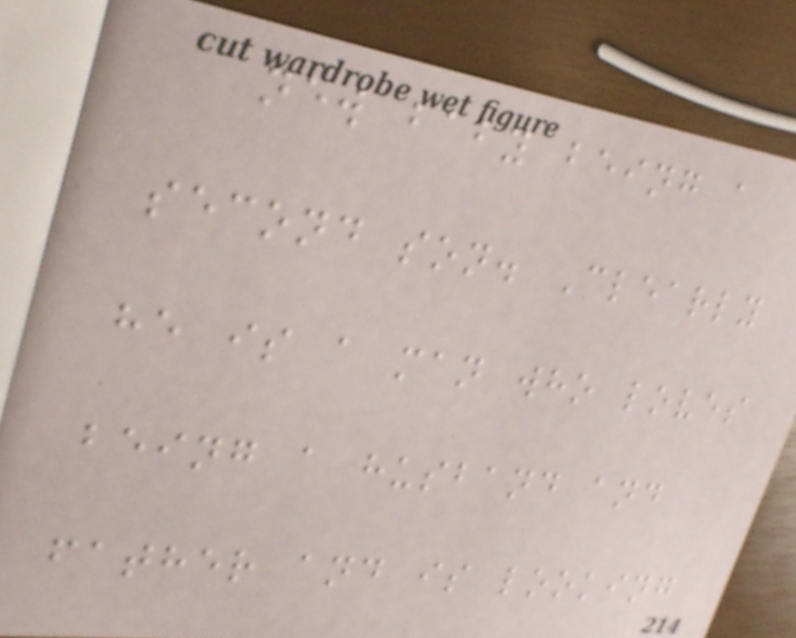new baby being a
second son. Clearly
he is a man who loves
being a husband and
father and is looking
